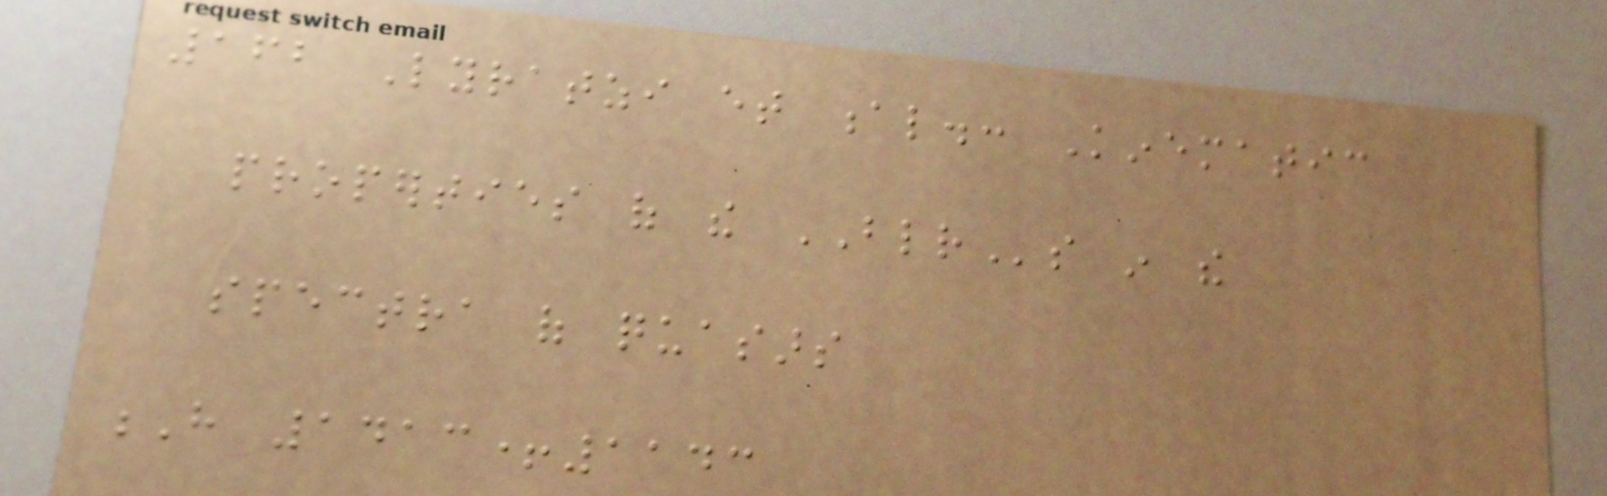162 Lyratzi et al.: Kinematic
properties of the BLRs in the
spectra of quasars
H 1413+1143
